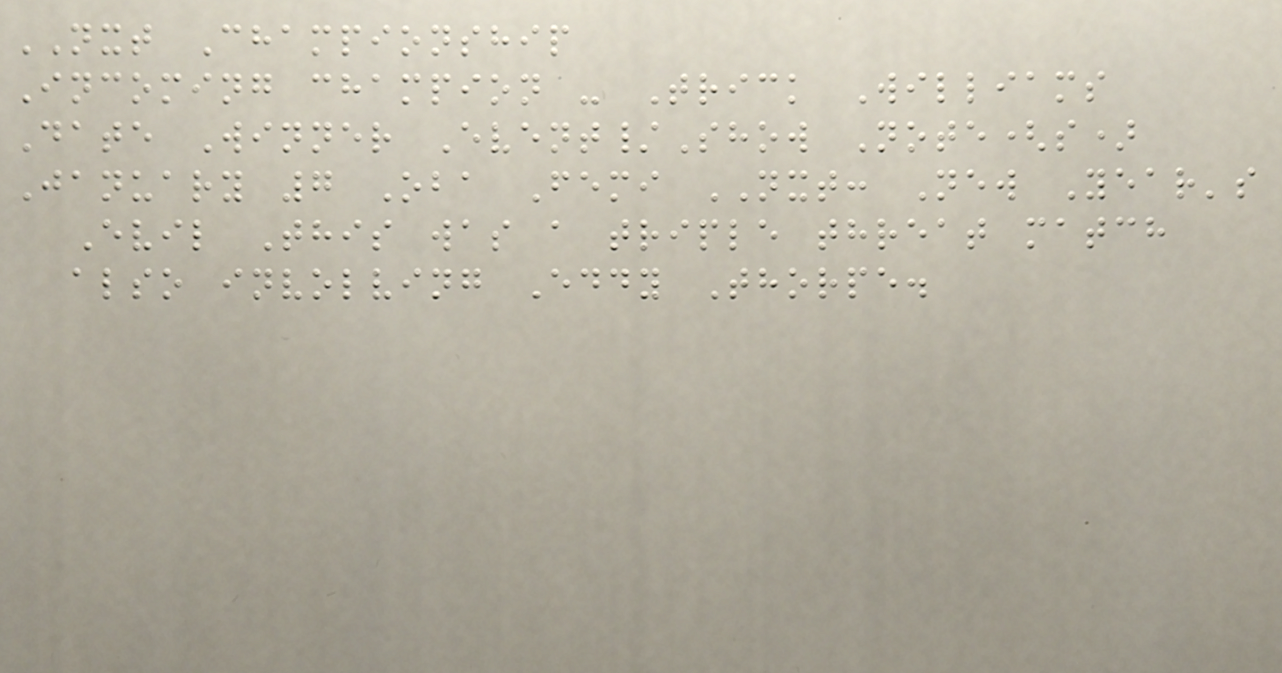NXT Championship
Incoming champion - Trick Williams
Date Winner Event/Show Note(s)
January 7 Oba Femi NXT: New Year's
Evil This was a triple threat match
also involving Eddy Thorpe.
